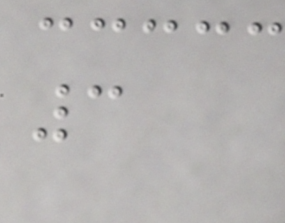3
